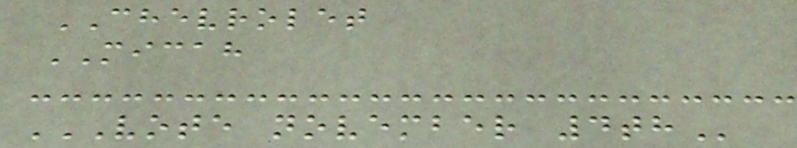CHEVROLET
MICAH
VOTE NOVEMBER 4TH
